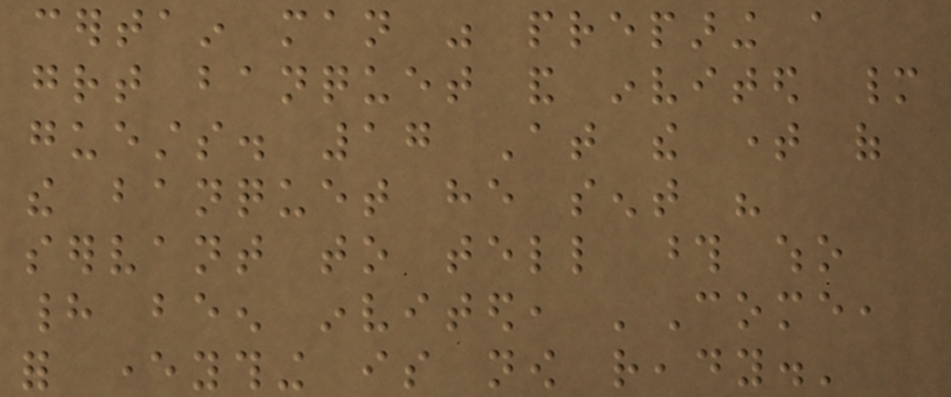certain man was preparing a
great banquet and invited many
guests. 17 At the time of
the banquet he sent his
servant to tell those who
had been invited, 'Come,
for everything is now ready.'
